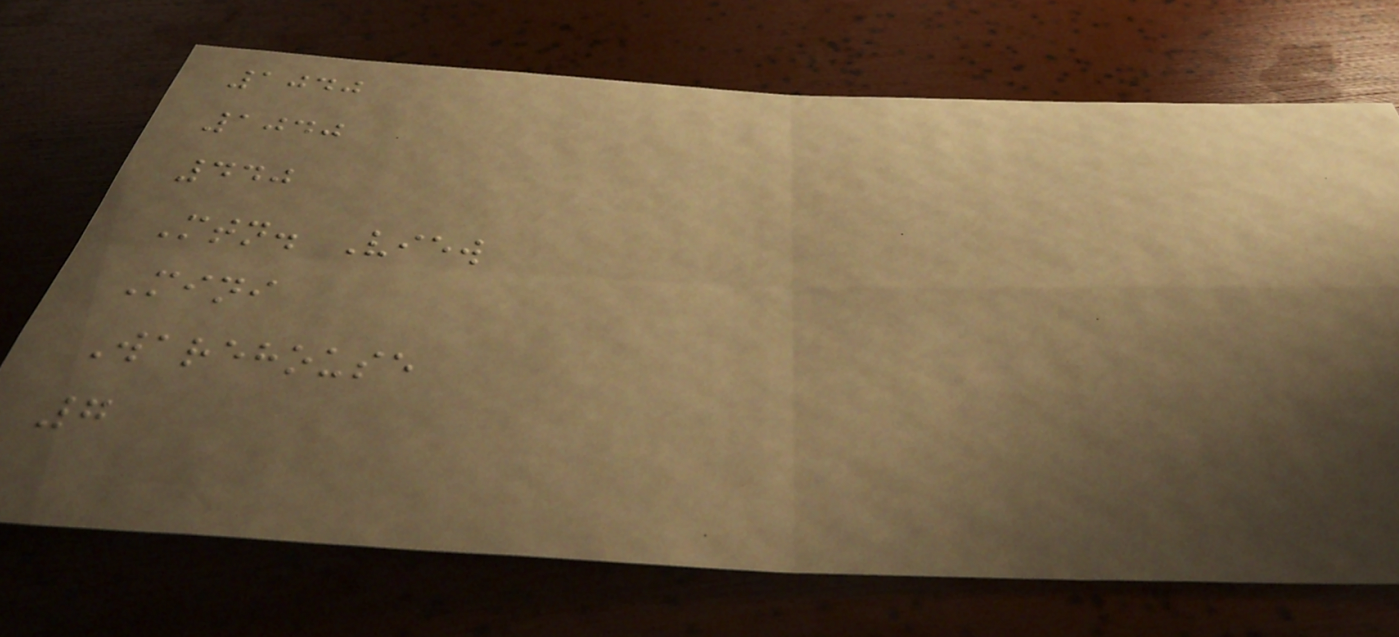1040
1040
440
Mtn. View
Mini
Warehouse
7
